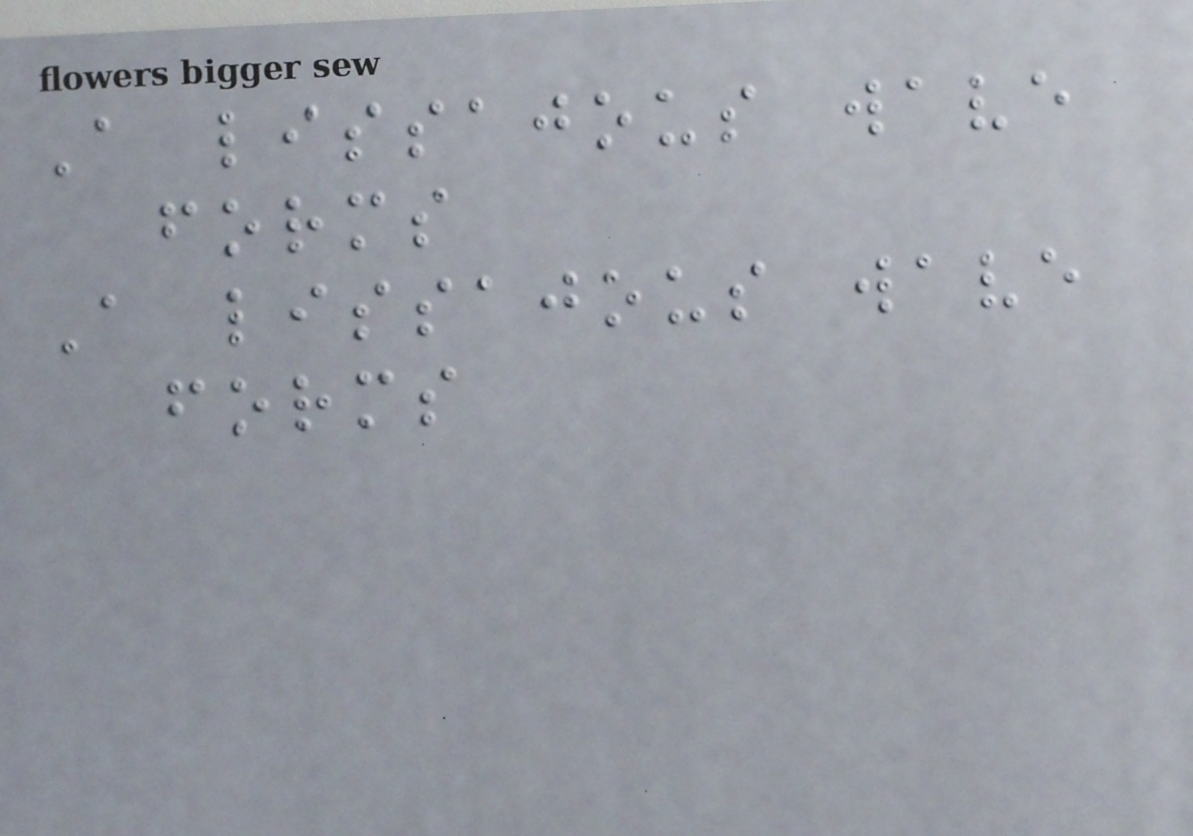A lissajous wave
forms
A lissajous wave
forms
